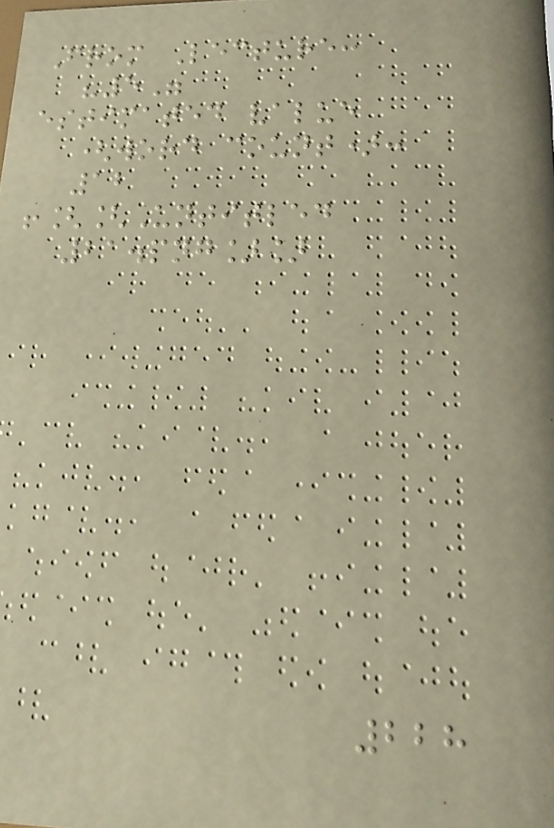From Lecture:
"5"
estimated value
(word count):
12
![[Untitled
21.png]]
228
